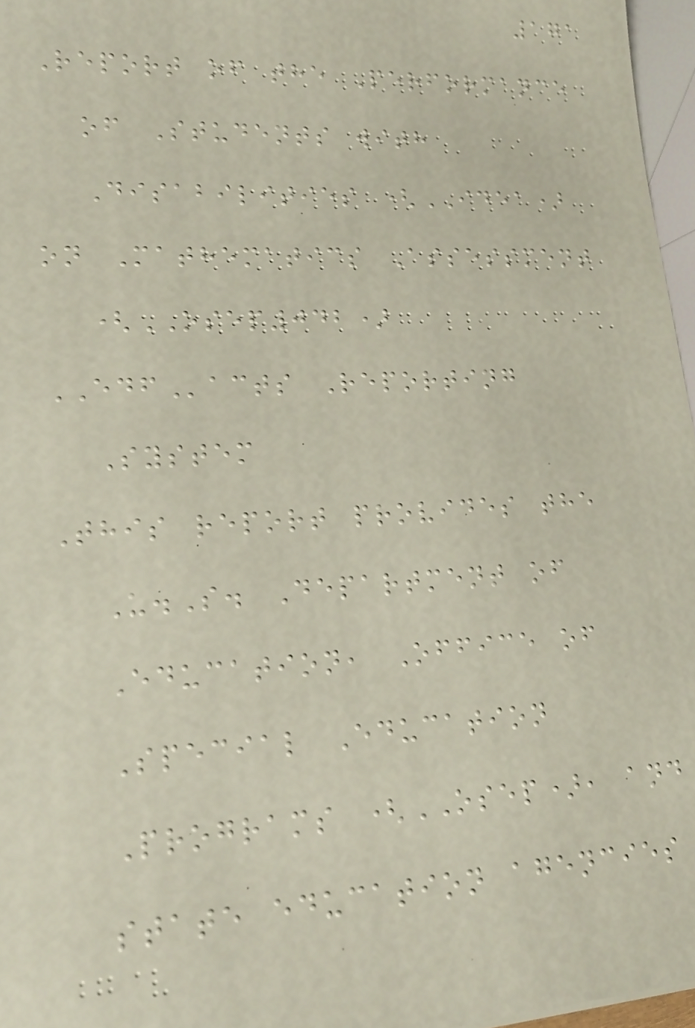171
Report of the Performance
of Students with
Disabilities (IDEA)
on Mathematics Assessment
(OSEP042)
EDFacts Reporting
System
This report provides the
U.S. Department of
Education, Office of
Special Education
Programs (OSEP), and
state education agencies
